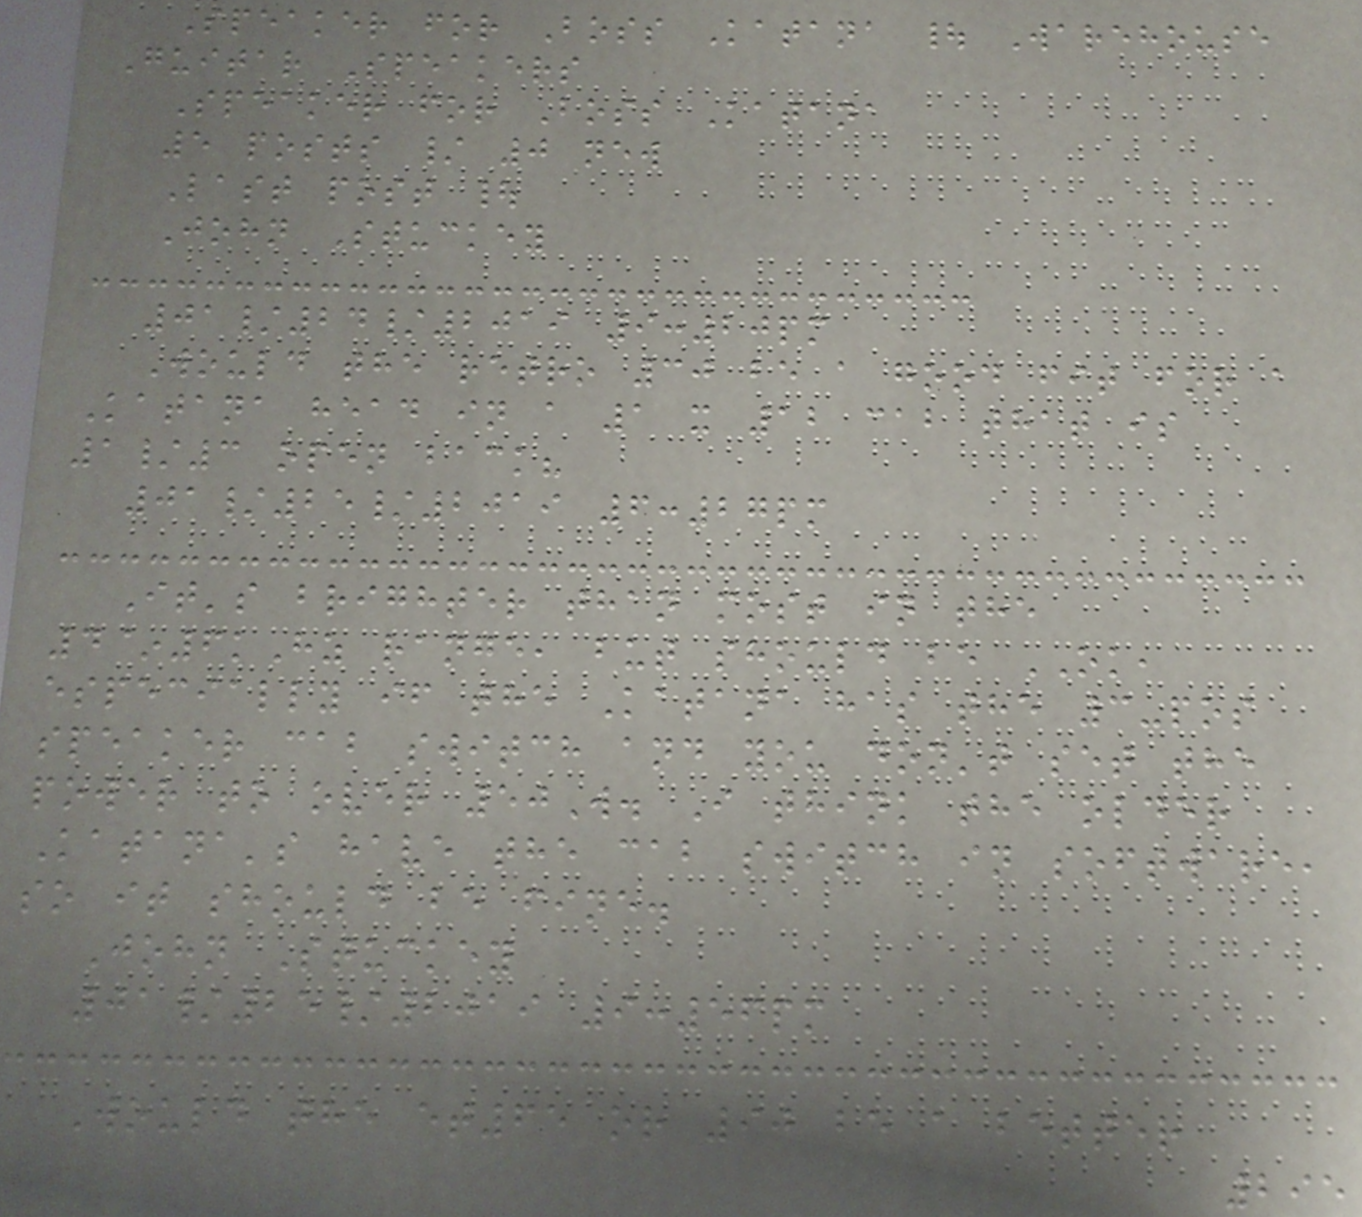Speaker for Boss Katana | Warehouse
Guitar Speakers
Speaker for Boss Katana
5 posts / 0 new
Last post |
John Stuckey
01/24/2019 9:20pm
Would the retro 30 be a good fit for a
Katana head in a 1 x 12 cab that is
1/3 open back?
01/25/2019 6:27pm
It's brighter than most in the
4~6kHz range, but should be OK,
especially if the Katana has the 3-pos
speaker cab switch and you don't set the
power to over 50W. I think the older
Katana's have the cab switch in software,
so it should be fine.
John Stuckey
01/25/2019 9:56pm
Would the et65 or 90 be a better
295
